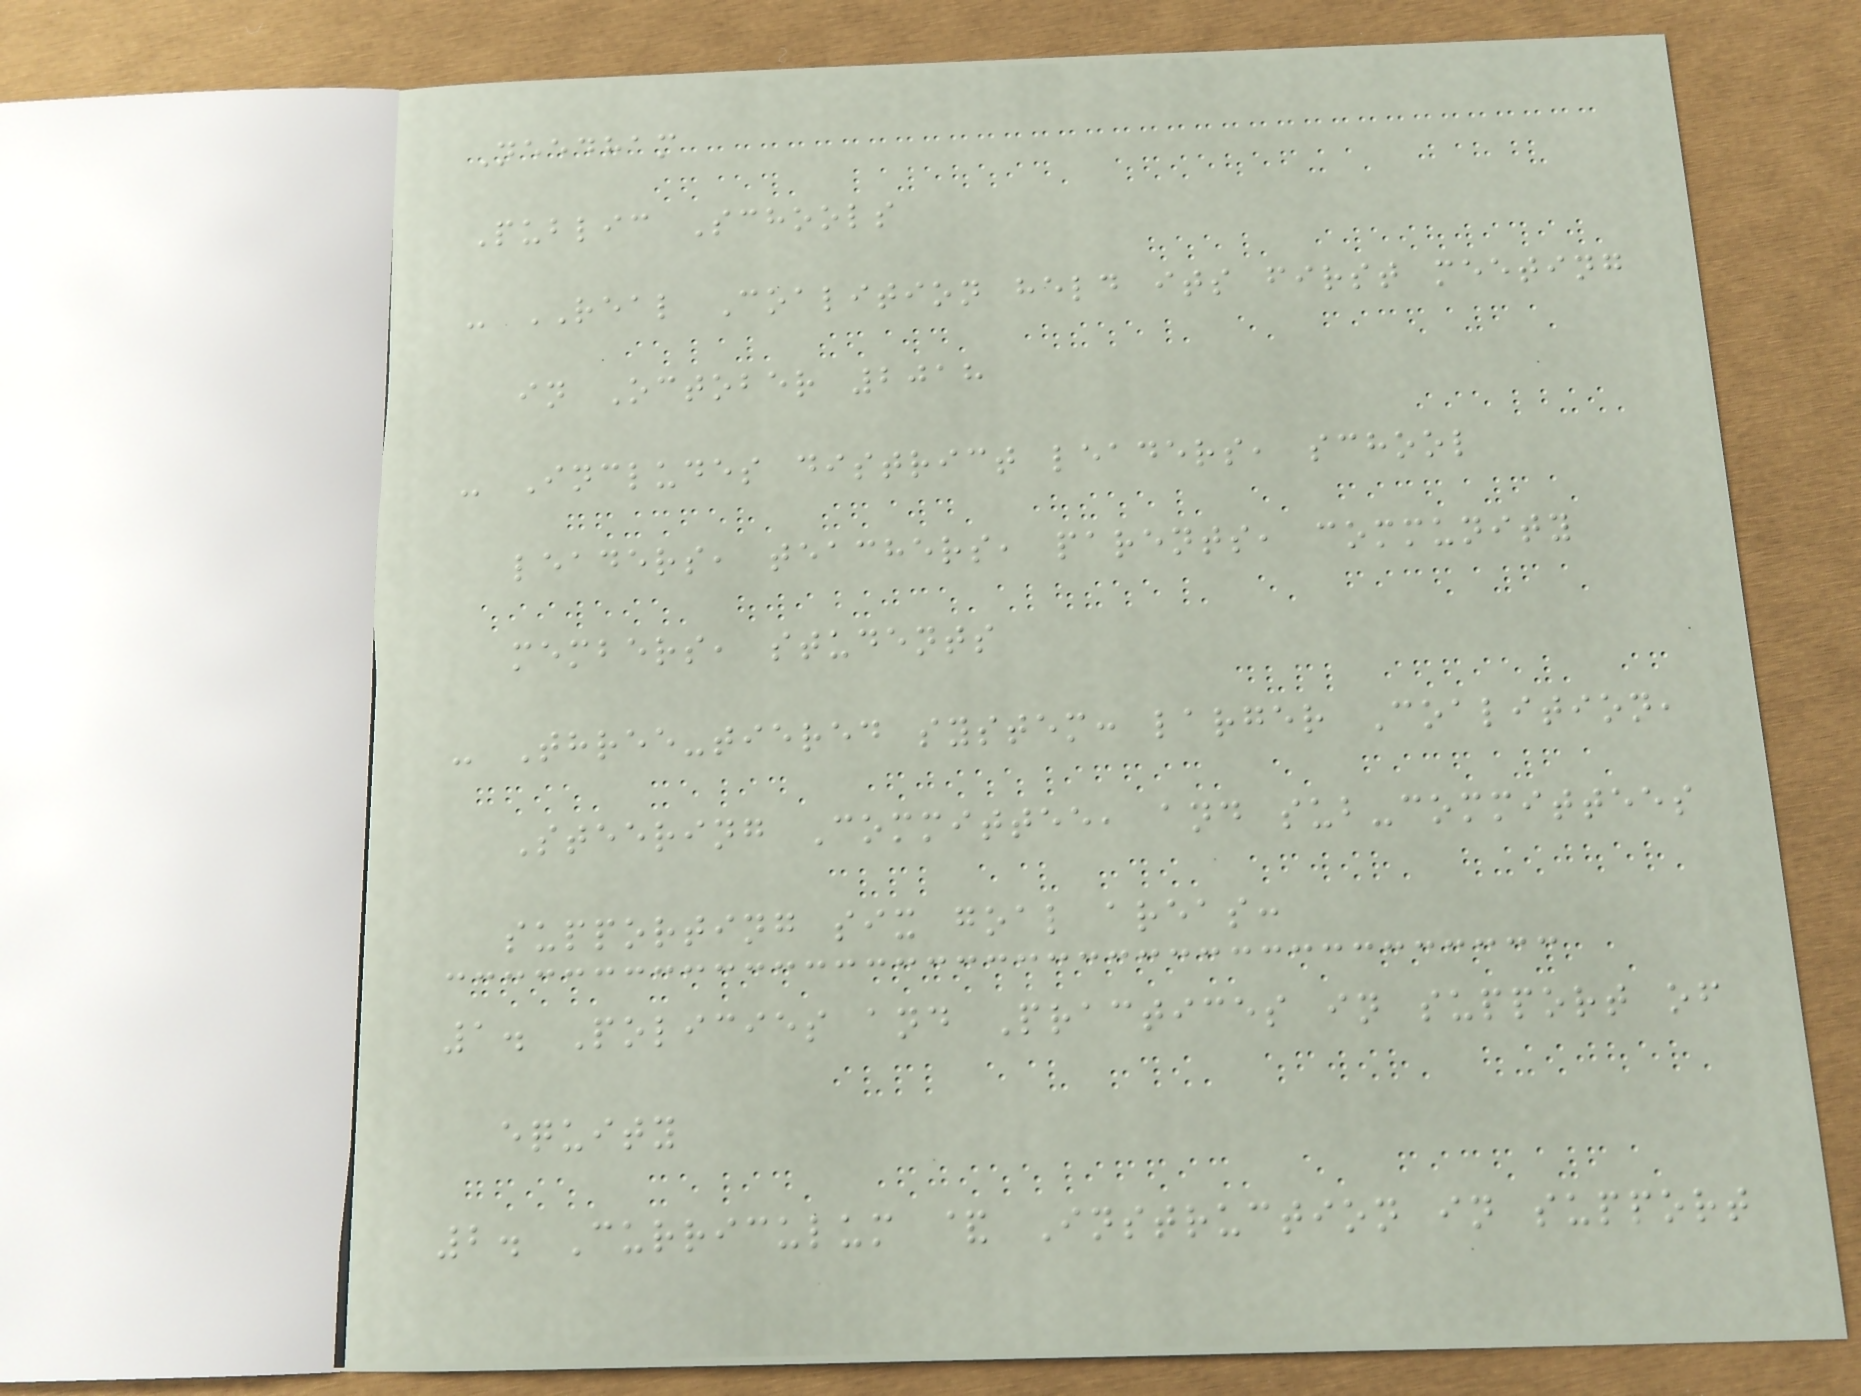Needham
Public Schools
- REAL Coalition held its first meeting
in October 2018
- Includes district leaders, school
leaders, teachers, parents, community
members, students
- Three-tiered system: larger Coalition,
Steering Committee, and sub-committees
supporting six goal areas:
1. Policies and Practices in support of
equity
2. Curriculum & Instruction in support
